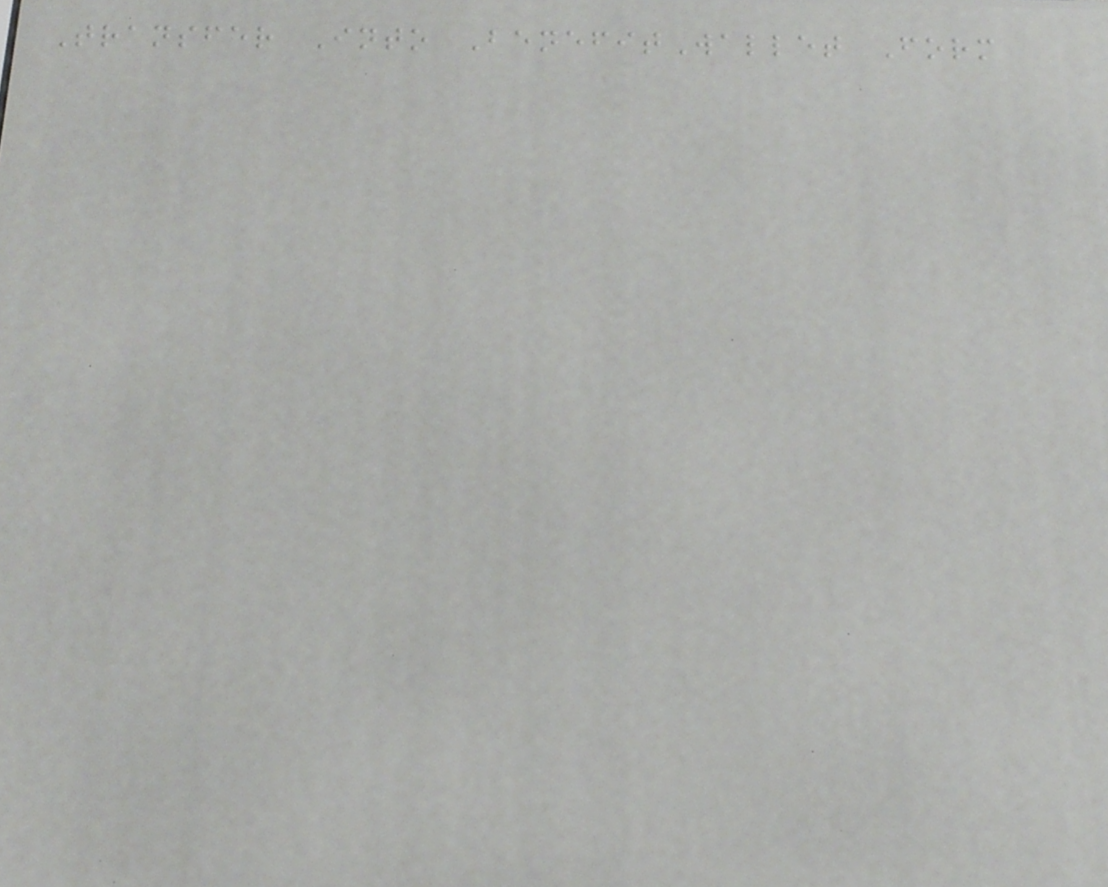Transfer Into BenefitWallet Form
